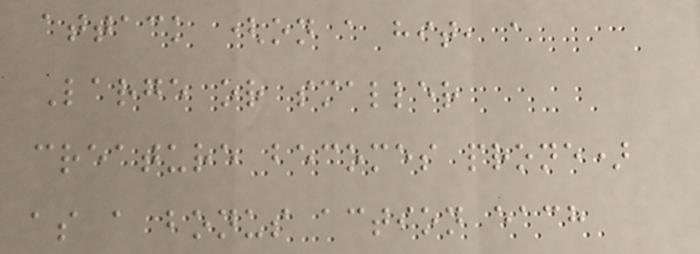attack (on a hit, a
Large or smaller
creature becomes prone)
as a bonus action each
